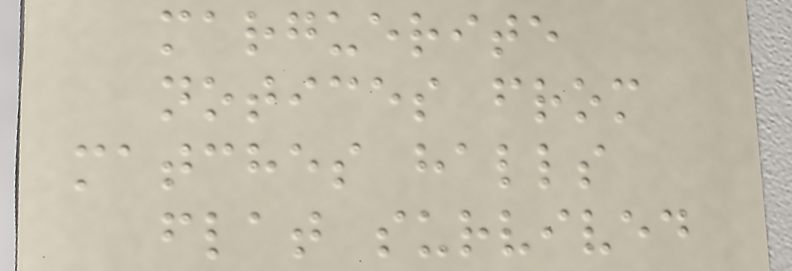marguerite
notices from
matches halls
flat survived
